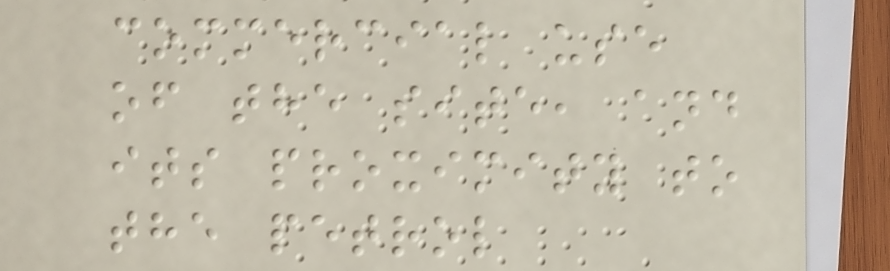commercial use
of the site, and
its proximity to
the petrol
